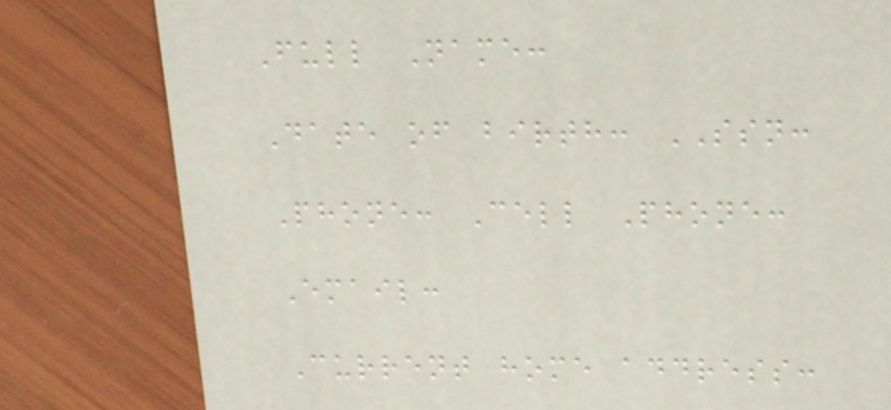Full Name:
Date of birth: SSN:
Phone: Cell Phone:
Email:
Current home address:
